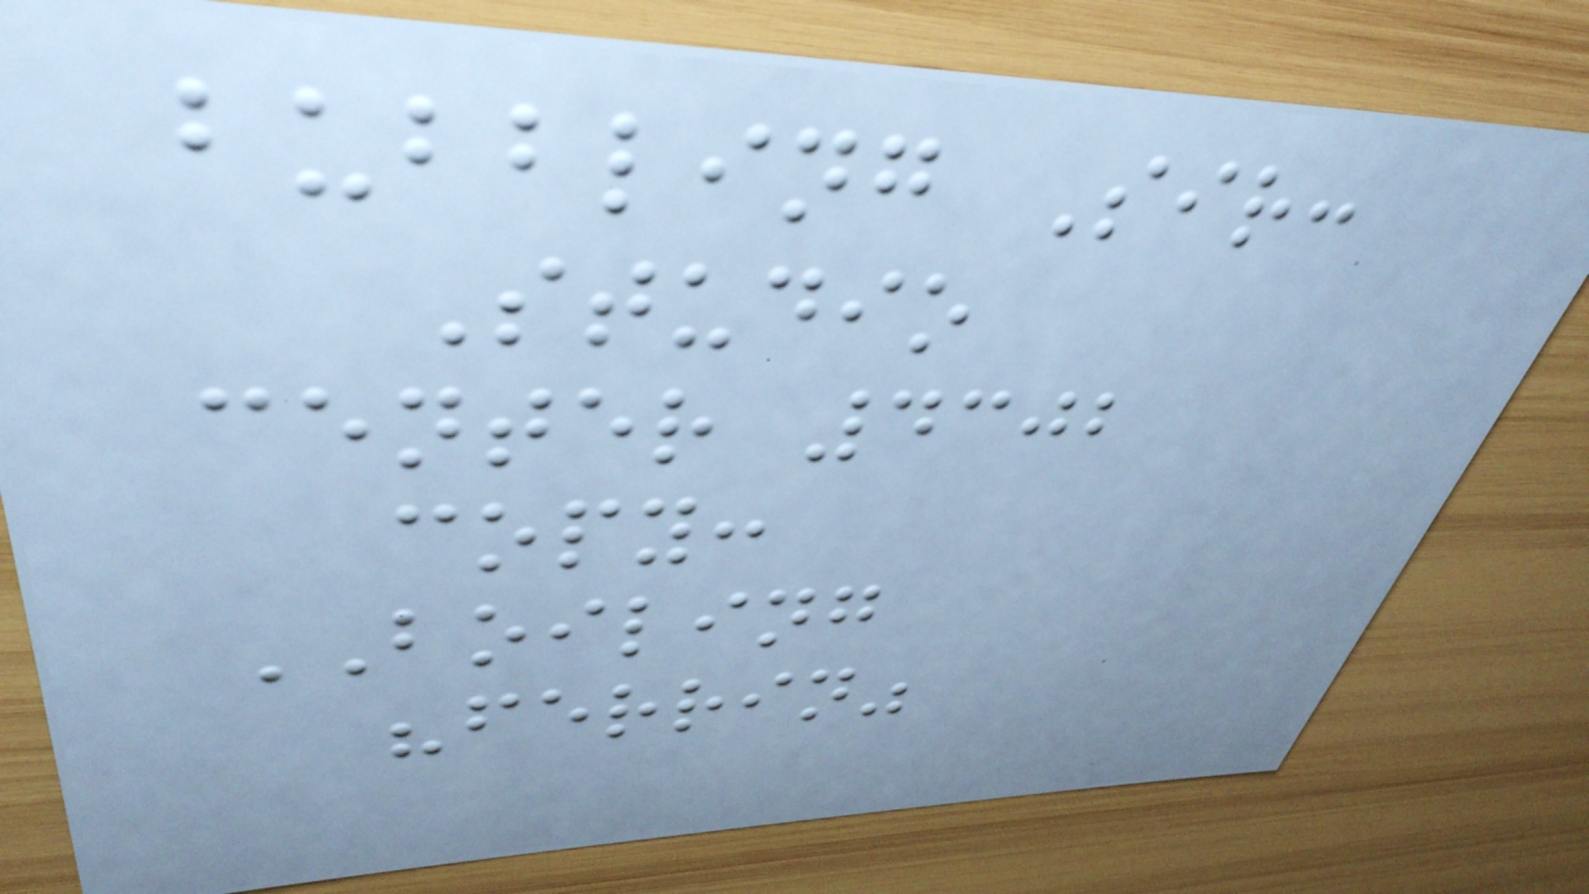bubbling Sir:
Studio
center 4302
copy:
BOILING
"ferrin"
